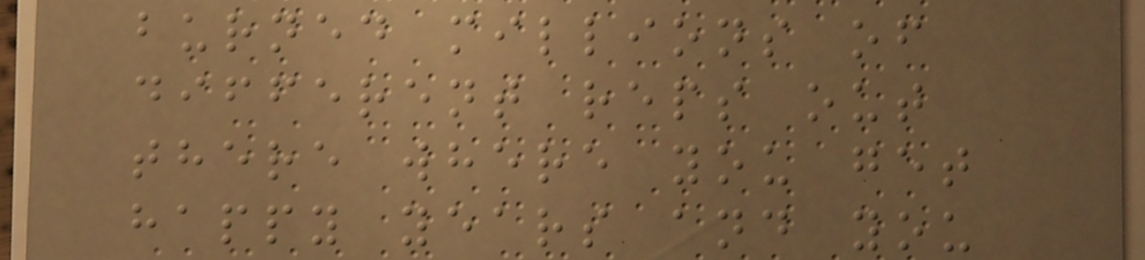burned millions of
different reps out
there where you get
happy years and you
